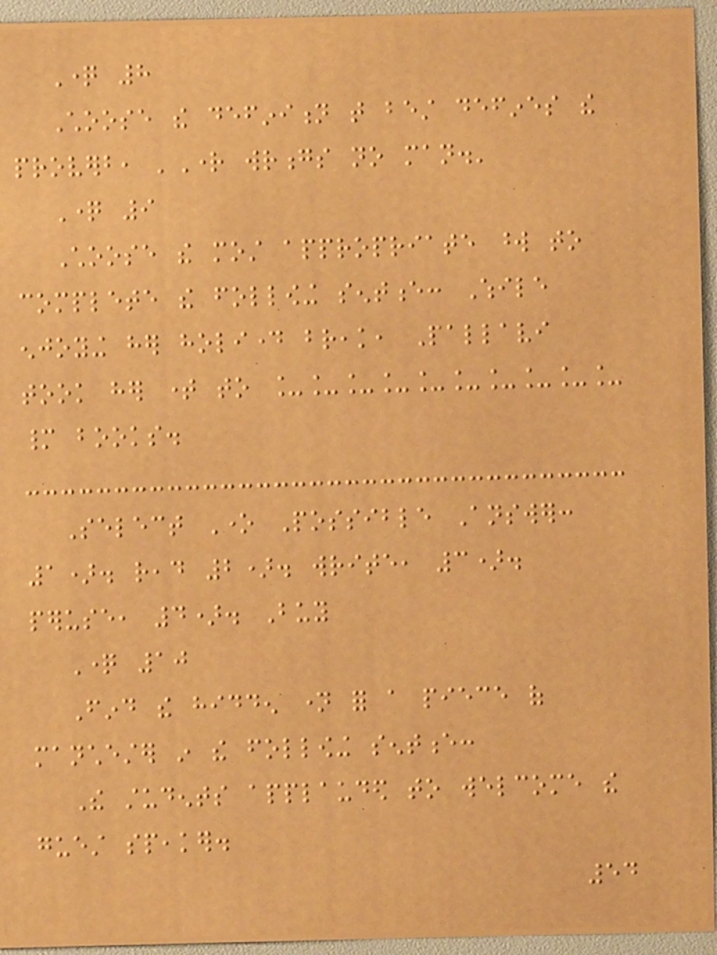Question 8
Choose the definition that best defines the
proverb, 'Right wrongs no man.'
Question 9
Choose the most appropriate word to
complete the following sentence: While
enjoying her holiday break, Pallavi
took her time to __________
many books.
Select One Possible Answer:
1). read 2). write, 3).
peruse, 4). Buy
Question 10
Find the hidden name for a piece of
manchester in the following sentence:
The students applauded to welcome the
guest speaker.
54
